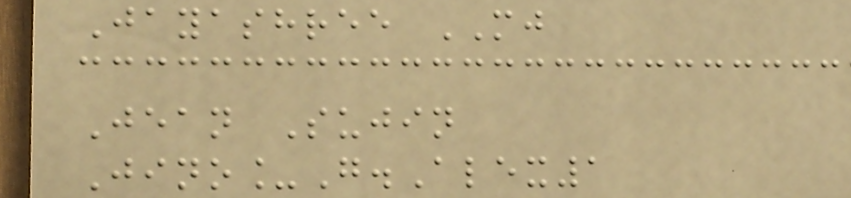Jayashree MJ
Jean Sujin
Jino_G.Alex1
